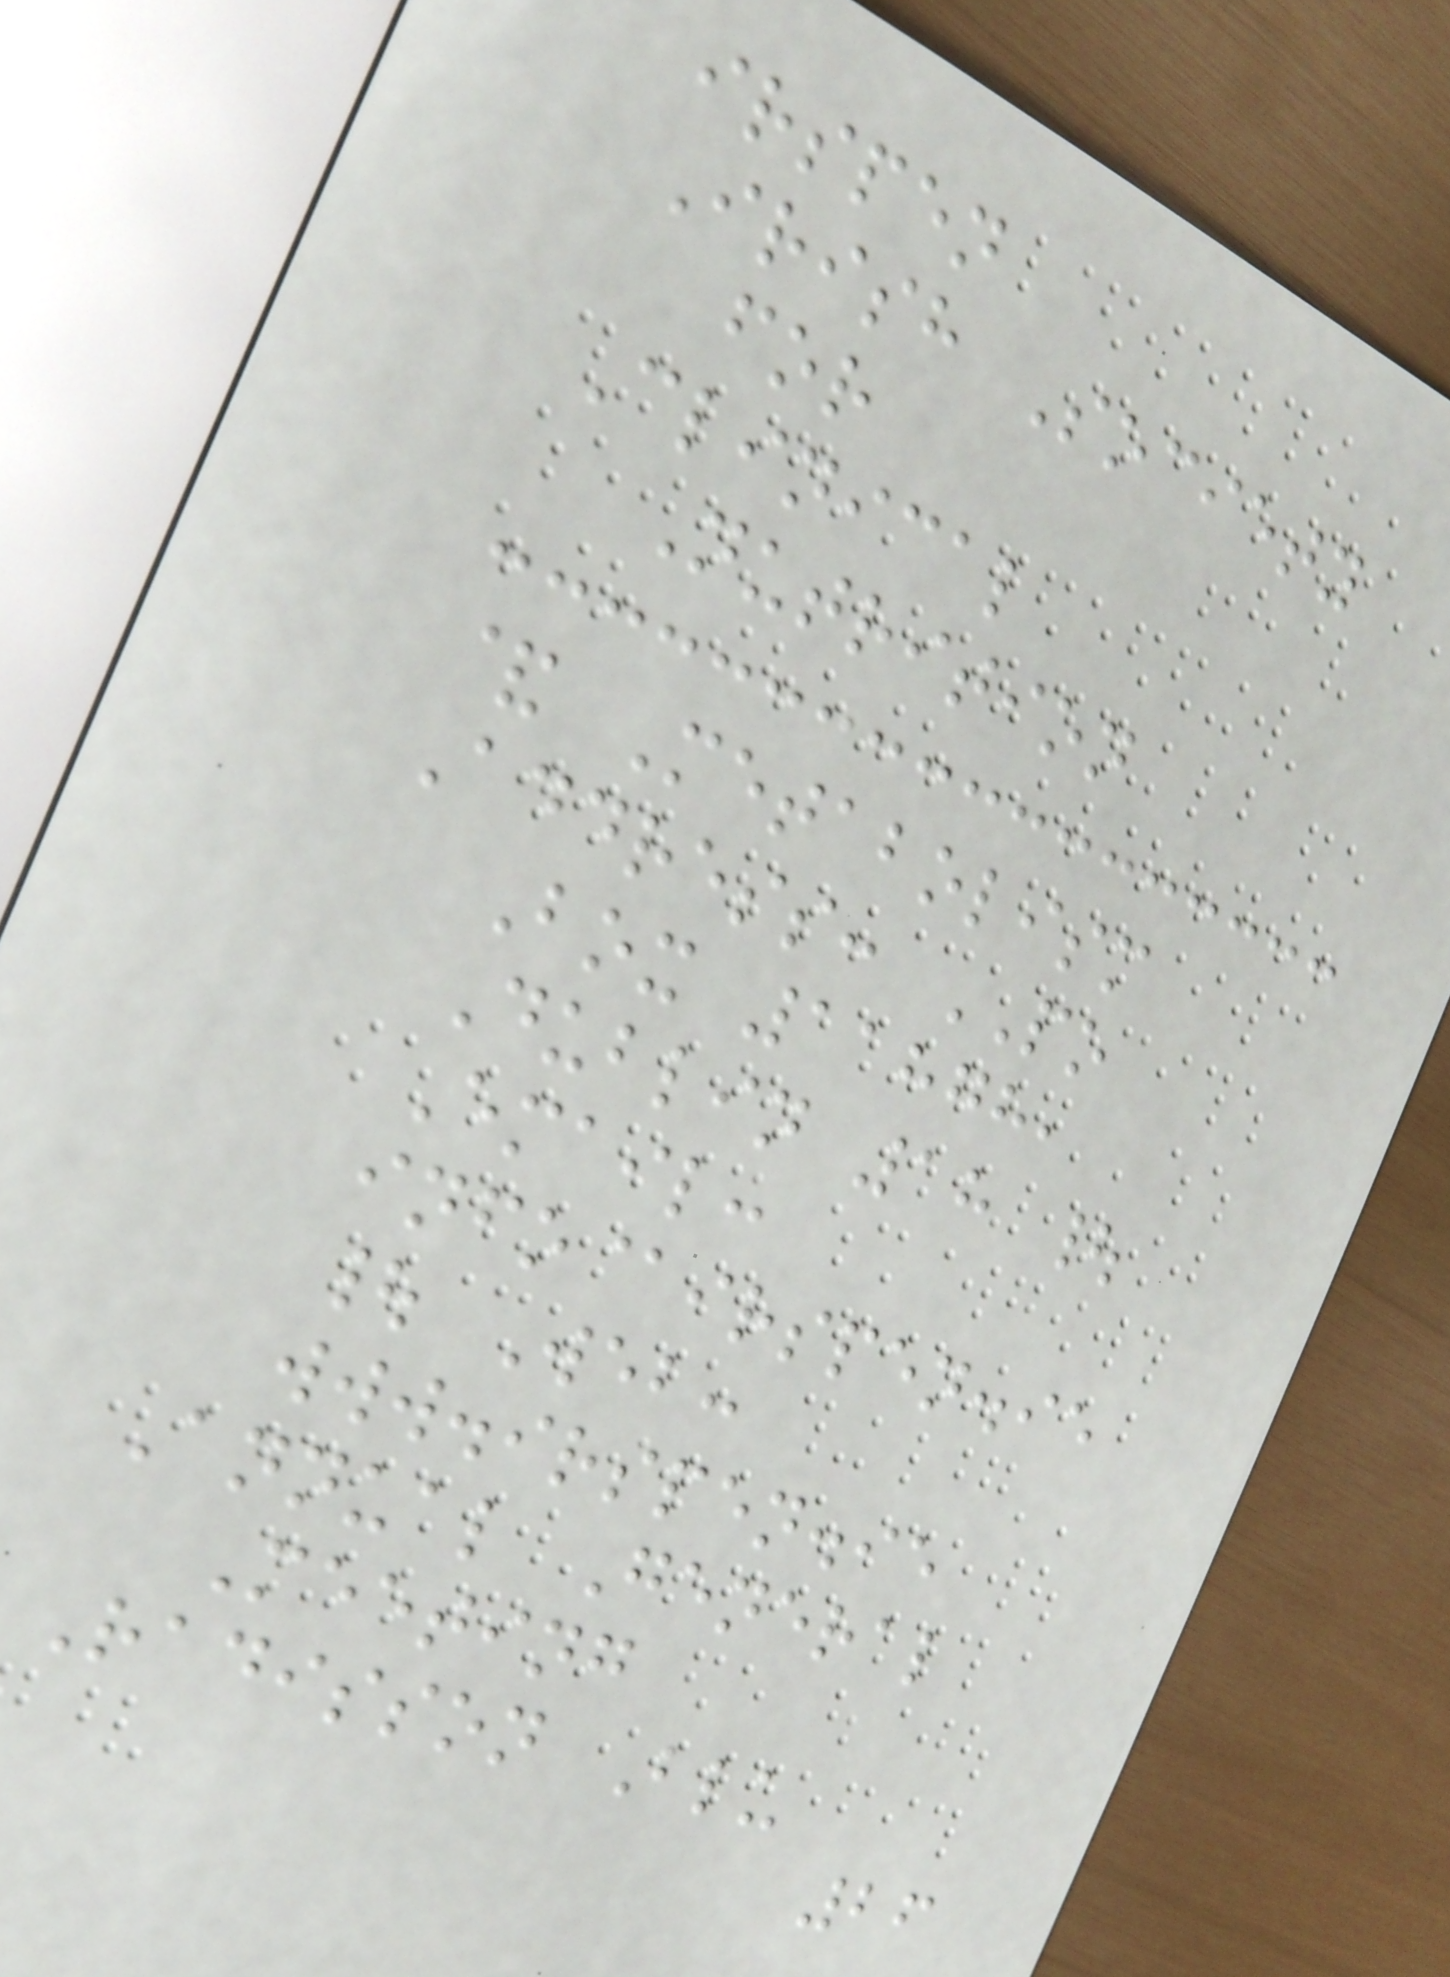irspen
Irish Society
for
Clinical
Nutrition
& Metabolism
Address: PO
Box 11878,
Dublin 18 |
Email:
info@irspen.ie
| Web:
www.irspen.ie
Annual General
Meeting
Radisson Blu
26
